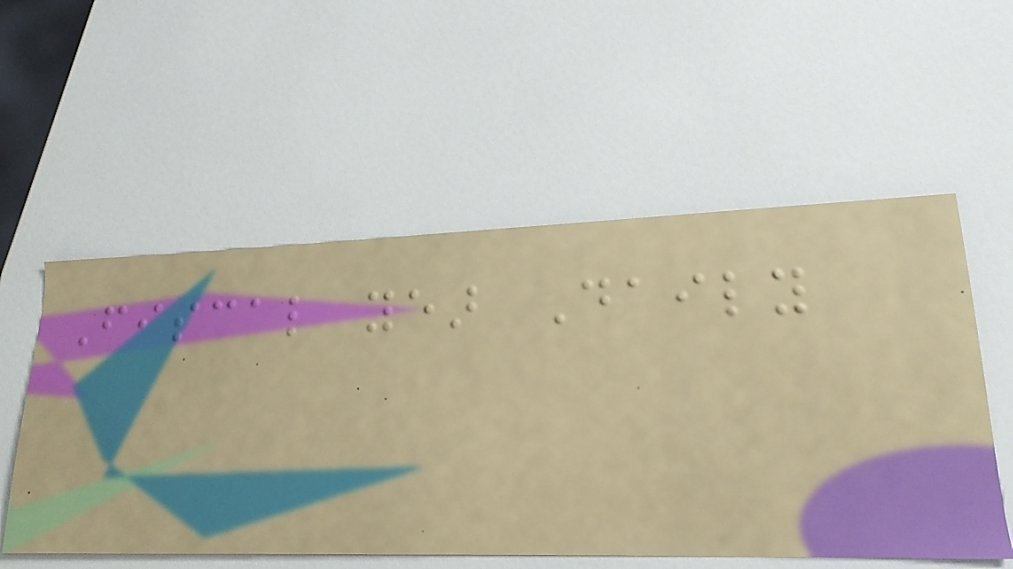Fiscal year Daily
